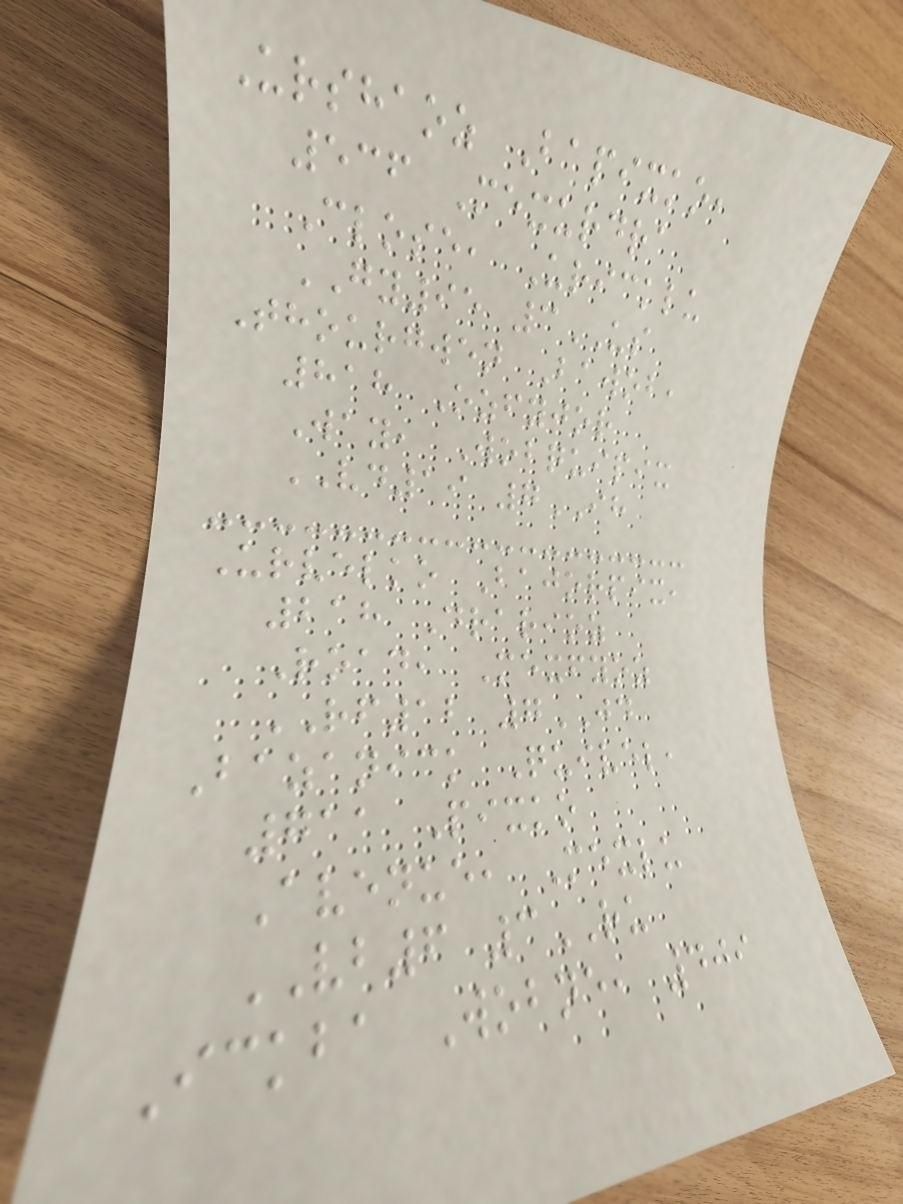Urshaoz Bapixko,
536 Mexurdra
Close, Uricklu
GY95 3US
Thourgwen Bawob,
818 Ozfyjor
Way, Wobquipix
VD19 7IH
Urvelko Bajorpix,
218 Drarioz
Road, Mexfyoz
RF12 7JD
Bazanick Quivel,
711 Pixko
Avenue, Mexlu
VB6 3RU
Ickba Wobne, 409
